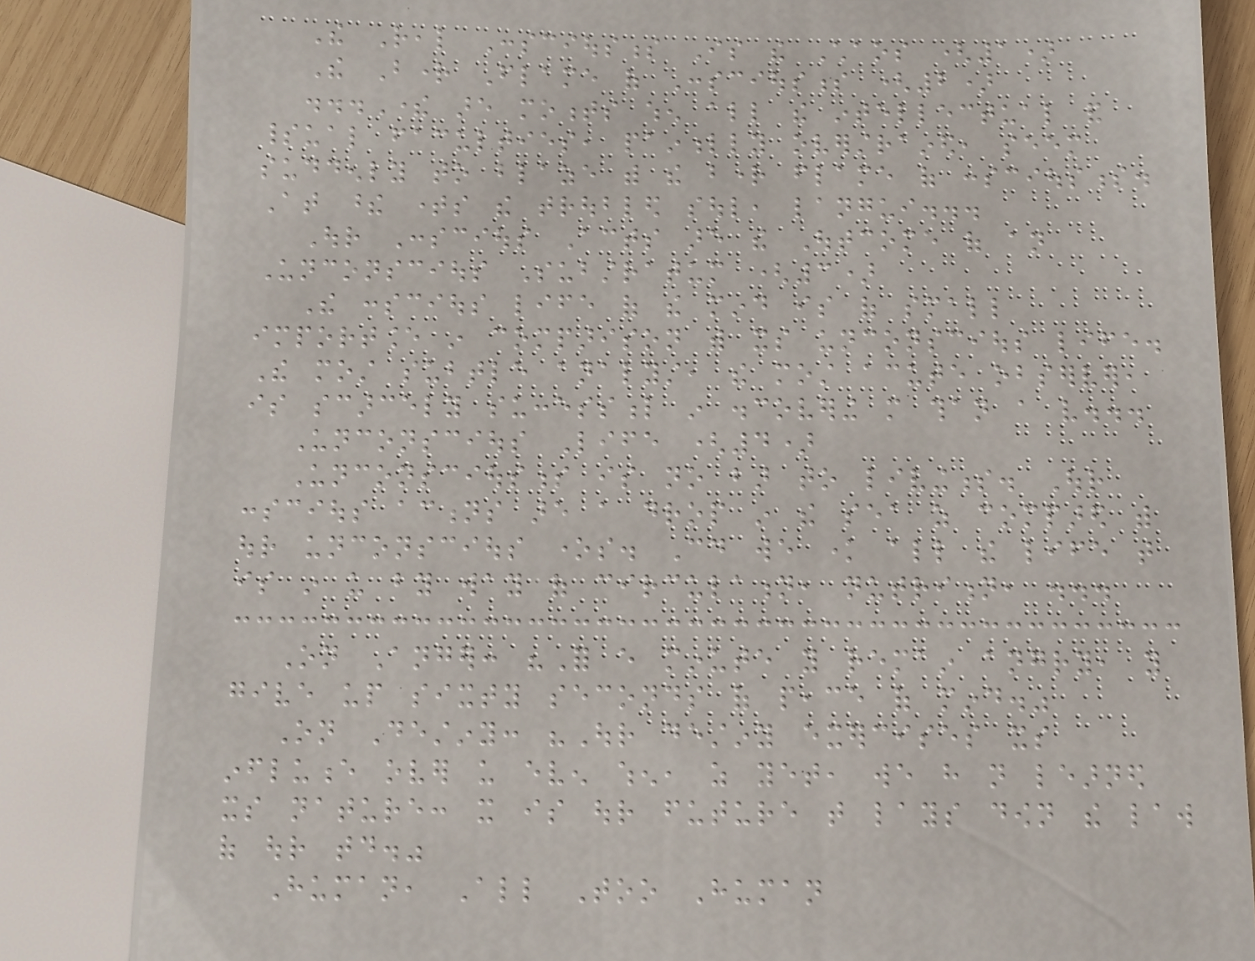The Real Consciousness Is the Chaos (1)
The Bright Flame of Consciousness (2)
...There are moments when all the intellectual and
spiritual faculties, painfully overstrained, seem
suddenly to blaze with the bright flame of consciousness.
At these times the troubled soul, langui...
Our Conscious Acts are the Outcome of an
Unconscious Substratum (3)
The conscious life of the mind is of small
importance in comparison with its unconscious life.
The most subtle analyst, the most acute observer,
is scarcely successful in discovering more than a very...
Unconscious Life (4)
Unconsciousness is no bar to livingness. Our
conscious actions are a drop in the sea as compared with
our unconscious ones. Could we know all the life that
is in us by way of circulation, nutrition, ...
On Anger: "For every minute you remain angry, you
give up sixty seconds of peace of mind."
On Destiny: "Our destiny exercises its
influence over us even when, as yet, we have not learned
its nature: it is our future that lays down the law
of our today."
Human, All Too Human
